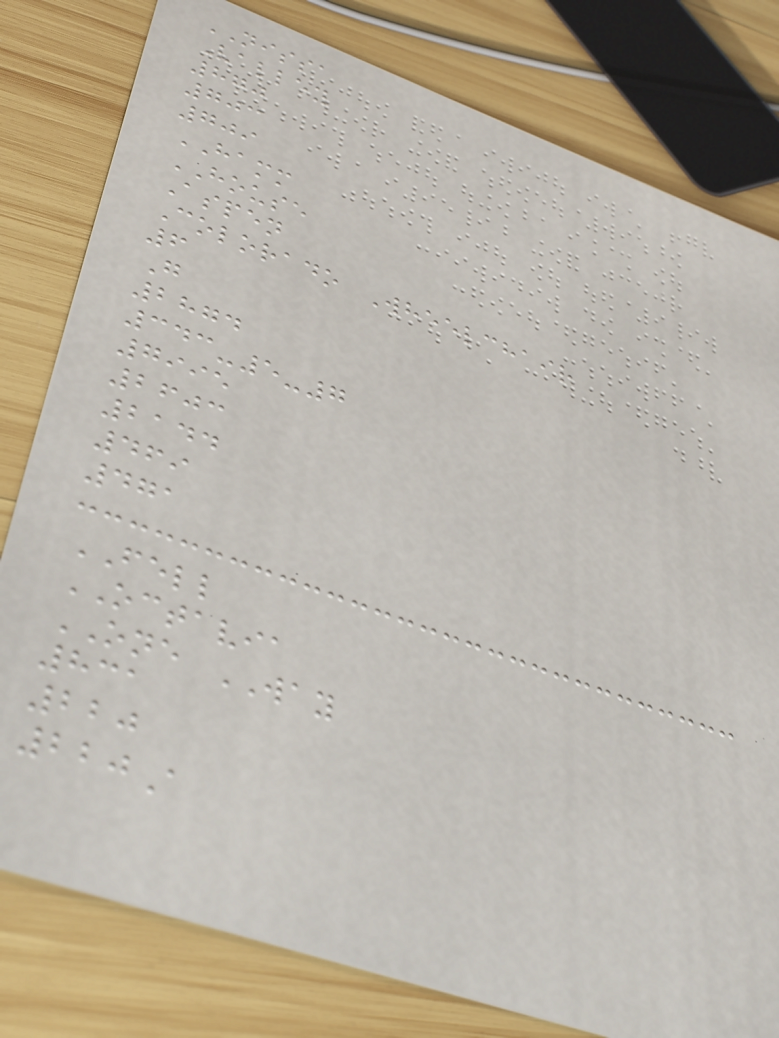NISSA
Valley
870
703
709
HAMM
HOUSE
Aspen
Colorado Wheelchair
6
G
2874
343-5-7
7995
2603
2144
469
471
FELL
OCTAVIA
ONE WAY
831
220
220A
